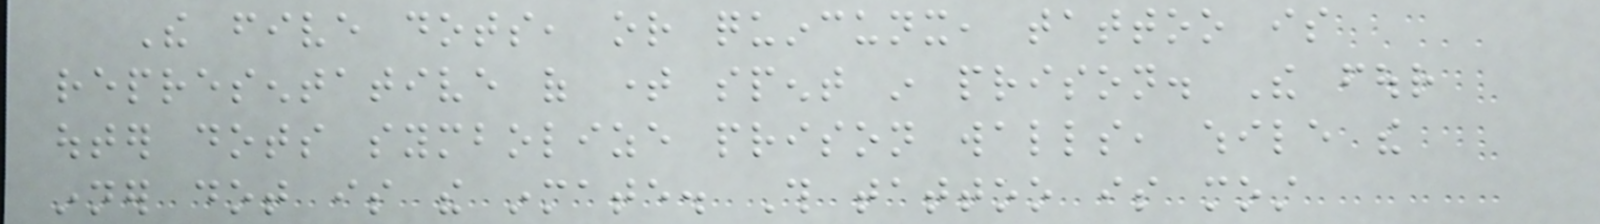The five dots, or quincunx, tattoo is
representative of time spent in prison. The four
outer dots symbolize prison walls, while the
inner dot is the inmate. This tattoo is most
